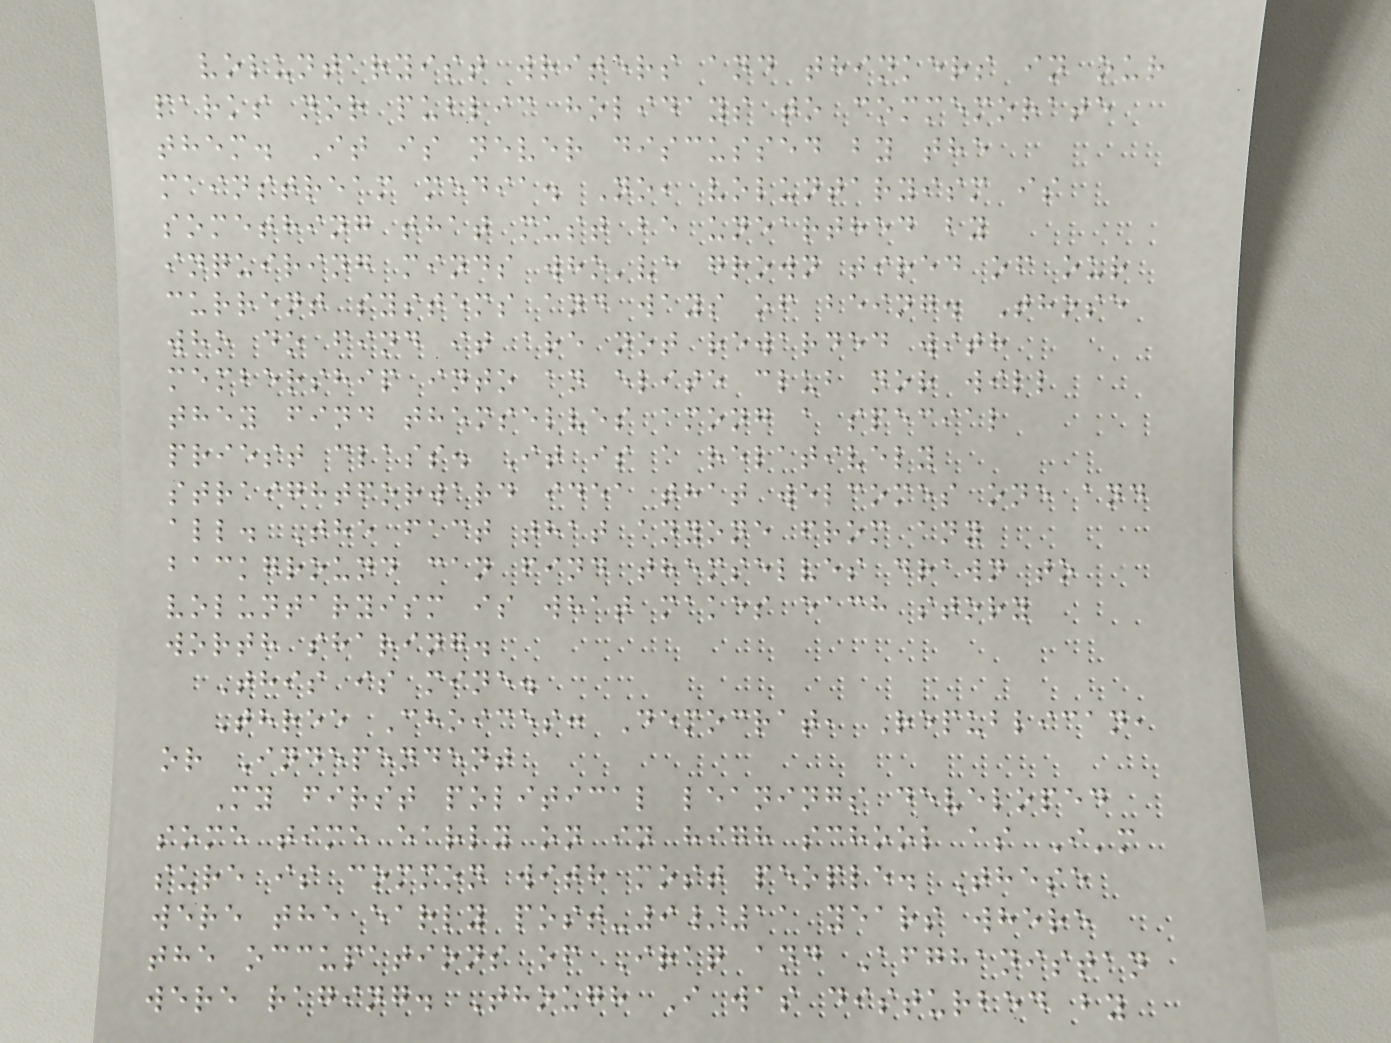voluntaryist writers and thinkers in our
parks nor public holidays to commemorate
them. It is never discussed by the
mainstream media. No, voluntaryism is
something that must be unearthed by
inquiring minds who've grown tired of our
current systems and ways of being. Those
who do find it are not rewarded with
membership into an elite club nor will
they find themselves among a special
priest class. It is a relatively
straightforward idea that welcomes one and
all. The fact that anyone from any
background can find themselves drawn to
voluntaryism is what makes each story
worth sharing.
This is mine.
Three Choices: Democrat, Republican,
or Independent
My first political leanings developed
some time early on in high school as I'm
sure is common with most people. These
were the early post-9/11 years where
the occupations of Iraq and Afghanistan
were raging. Though I was disturbed by
